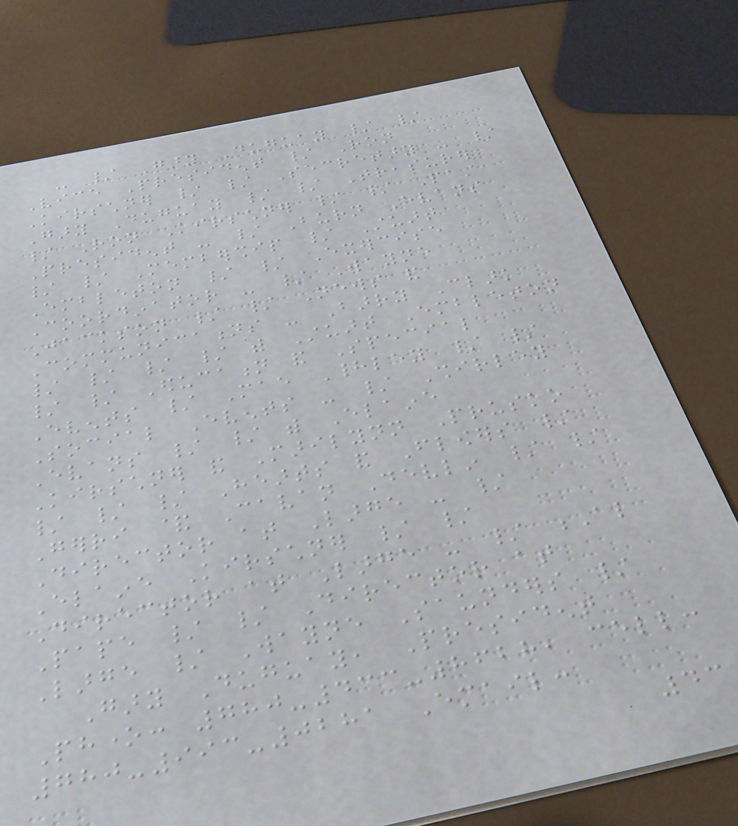- / Gary Duguay / /
Vice President / Ron
Kirschner / / Secretary - /
Gary Duguay / / Treasurer
/ Ron Kirschner / / Past
President - / Burn Evans
/ / Membership / Stuart
Embleton / / Exercise
Coordinator - / Wayne
Jackson / / News and
Communications - Barry Clark
/ / / / with Stuart Embleton
/ / Education and Special
Events / Mae Hadley / /
Social Events - / Shirley
Evans / / with Elaine
Kirschner and Marilynn Prusko
/ / / Hearts and Flowers /
Gerri & Cavan Devlin / /
Director at Large - /
Elaine Kirschner / /
Director at Large - / Al
Pape / / Director at
Large / Wayne Saunders /
Gary Duguay, President
Phone: 780-433-8628, cell:
780-993-0281 Email:
43
